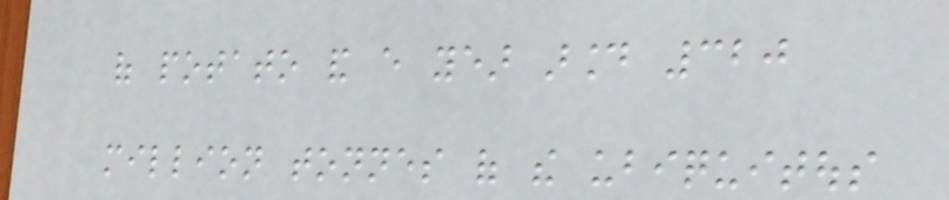of potato and every year around 320
million tonnes of the ubiquitous
